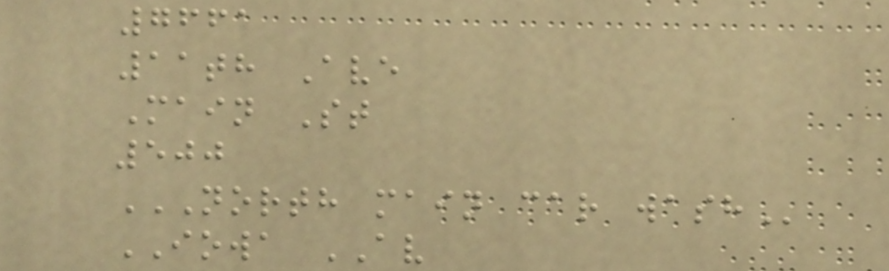7661
11th Ave
Main St
500
NORTH MAIN CAR WASH
IOWA AV
